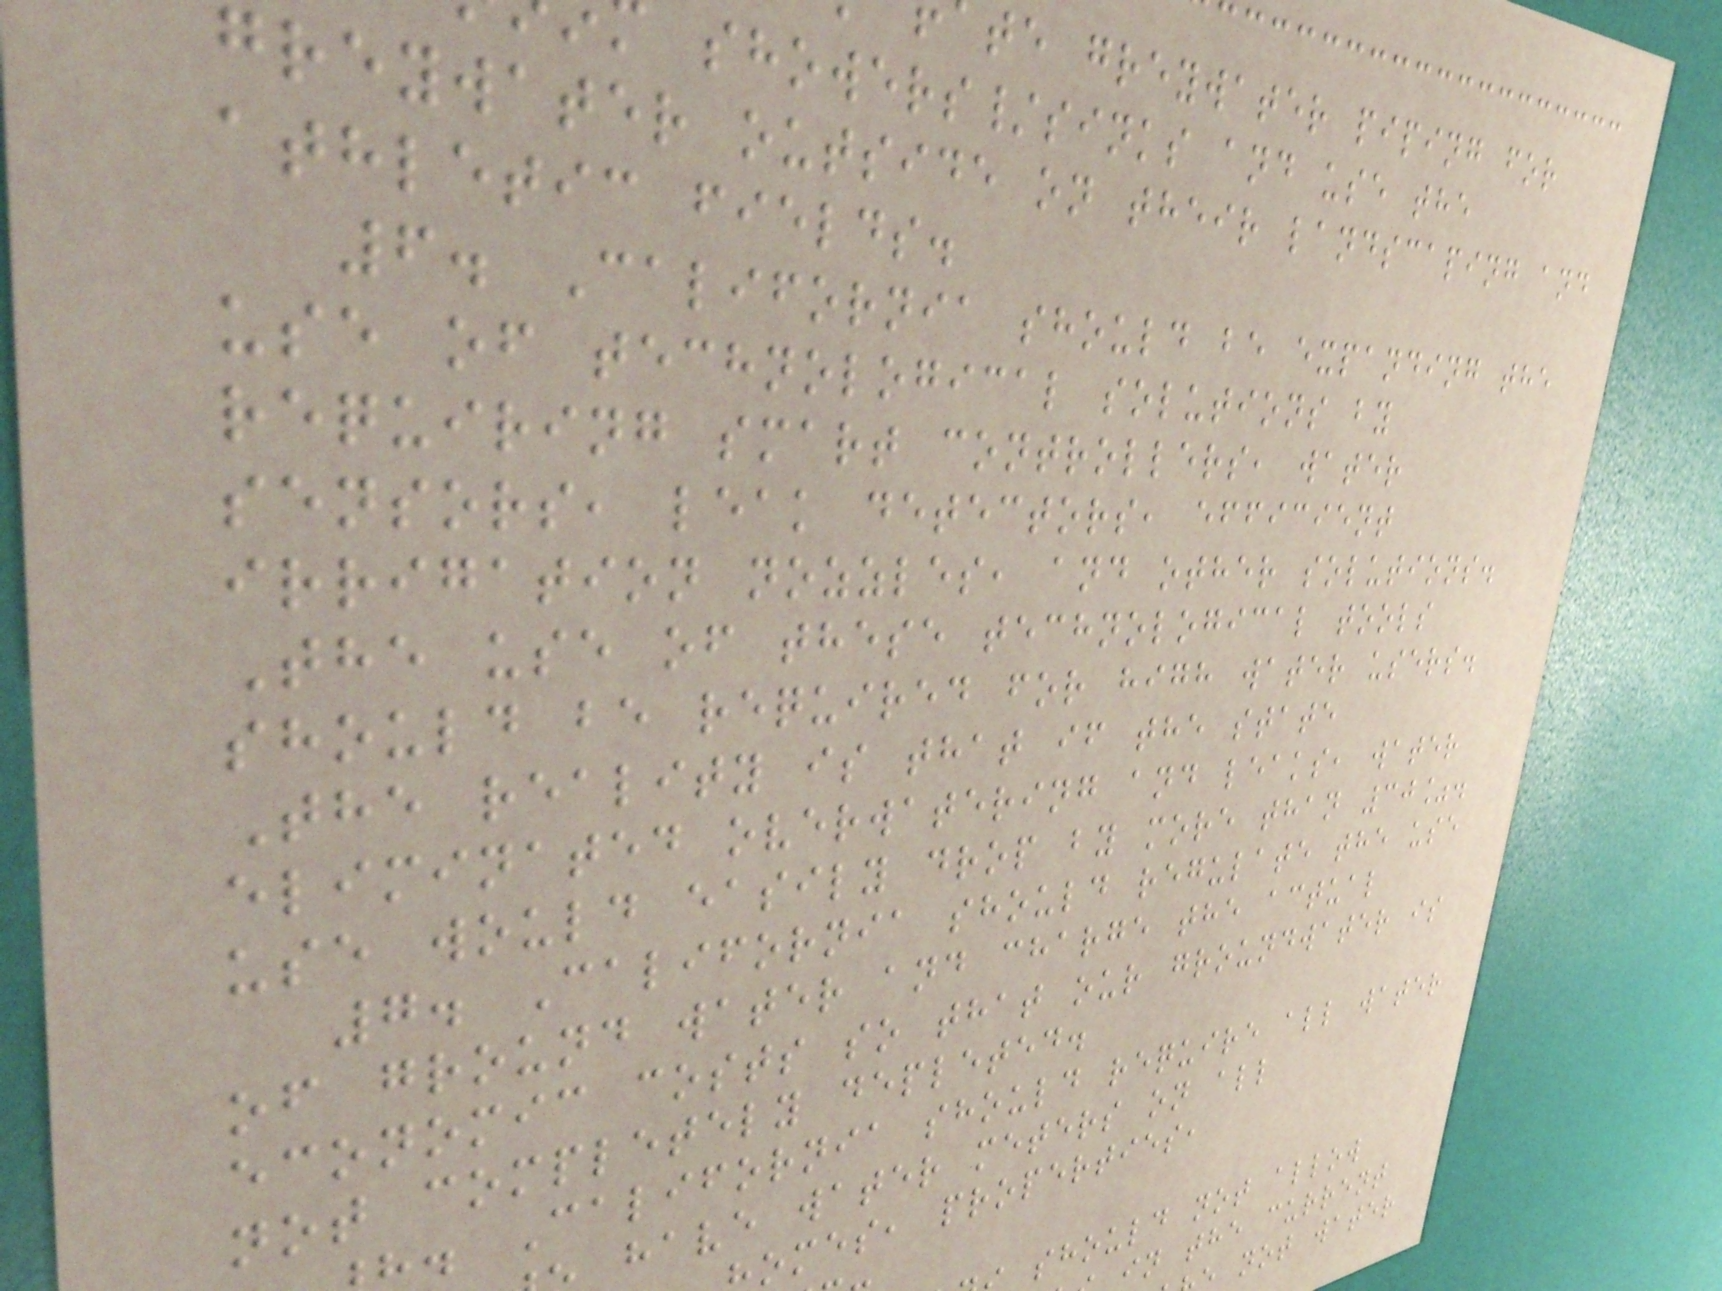te greywater piping for
showers/sinks and use the
greywater outside on their landscaping and
athletic fields.
6. California should be expanding the
use of technological solutions by
requiring smart controllers, water
sensors, leak detectors, efficient
irrigation nozzles, and other solutions.
The use of these technological tools
should be required for high water users.
The reality is that if the state
eliminated overwatering and leaks, water
use would easily drop by more than 30%.
7. California should regulate the use
of ground water and charge the actual
economic costs so that our groundwater is
not completely depleted.
. California should require all water
have water meters on all
omes, properties,
should not allow
in the current
